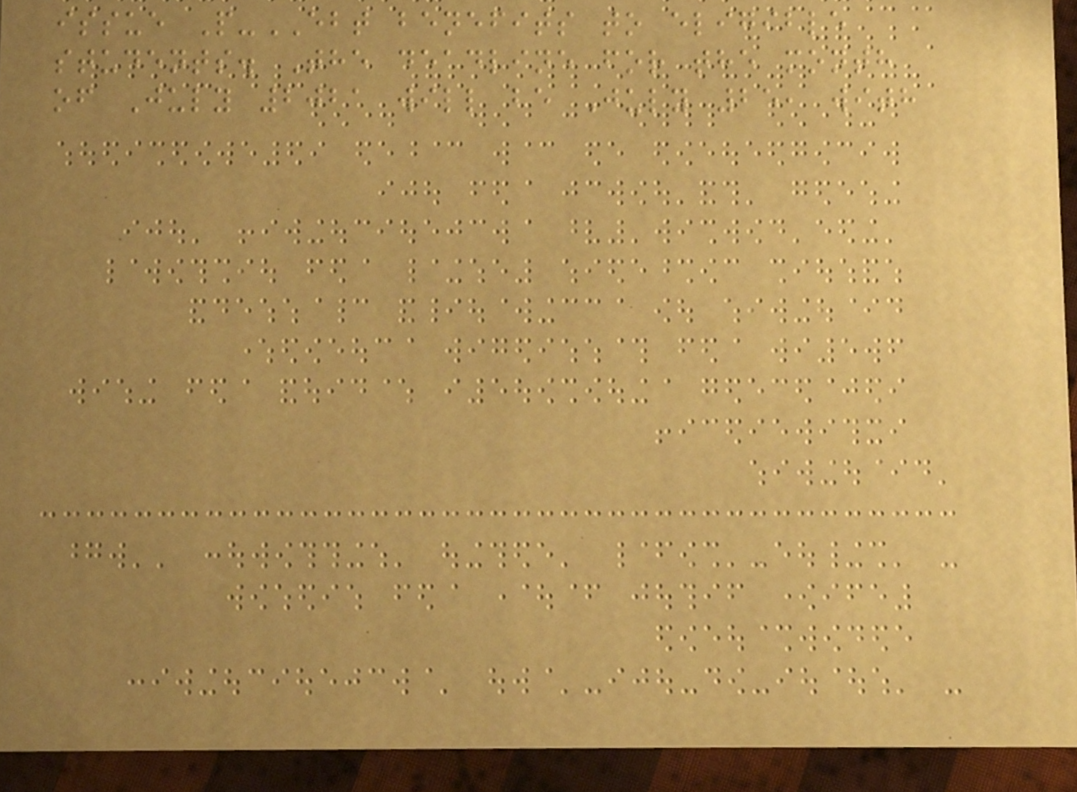issue P-EBT benefits to eligible
students. The deadline for the month
of July 2021 will be July 25, with
